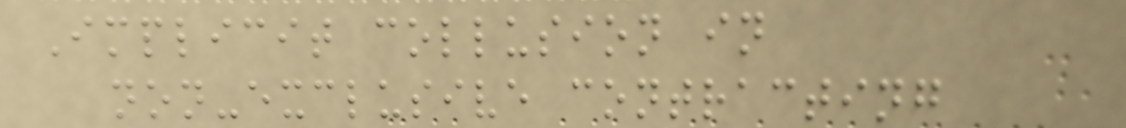Implicit collusion in
non-exclusive contracting
